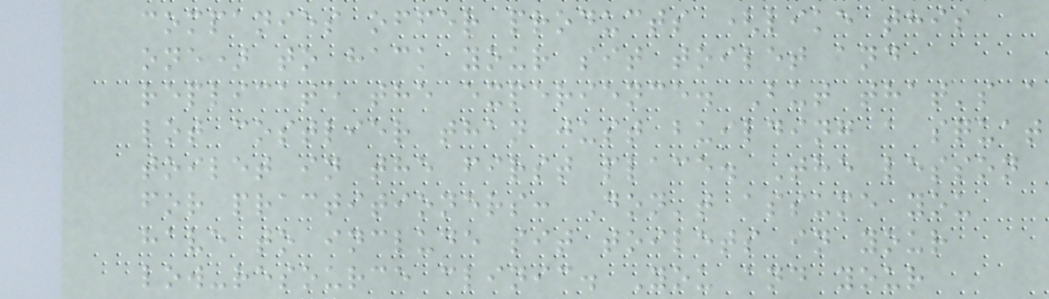companies offer products (like this
one) to hack your sit toilet and
replicate the experience. But that's a
lot costlier than just building a squat
toilet in the first place. The lesson
for practitioners: Don't assume you
have to include sit toilets in your
low-resource clinic. You and your
